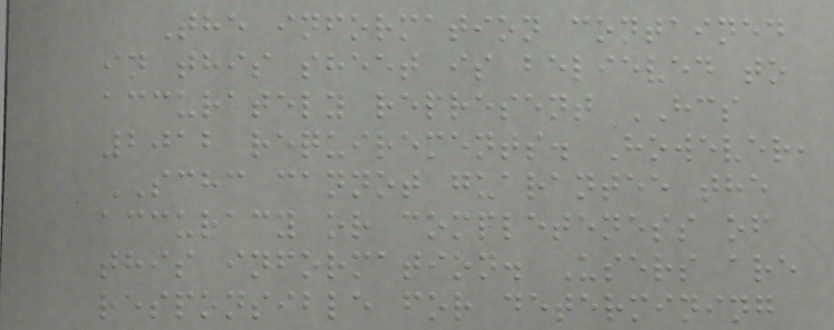The information contained
in this sheet is believed to
accurately represent HCS
2012 requirements. However,
SCHC cannot guarantee the
accuracy or completeness of
this information. Users are
responsible for determining
